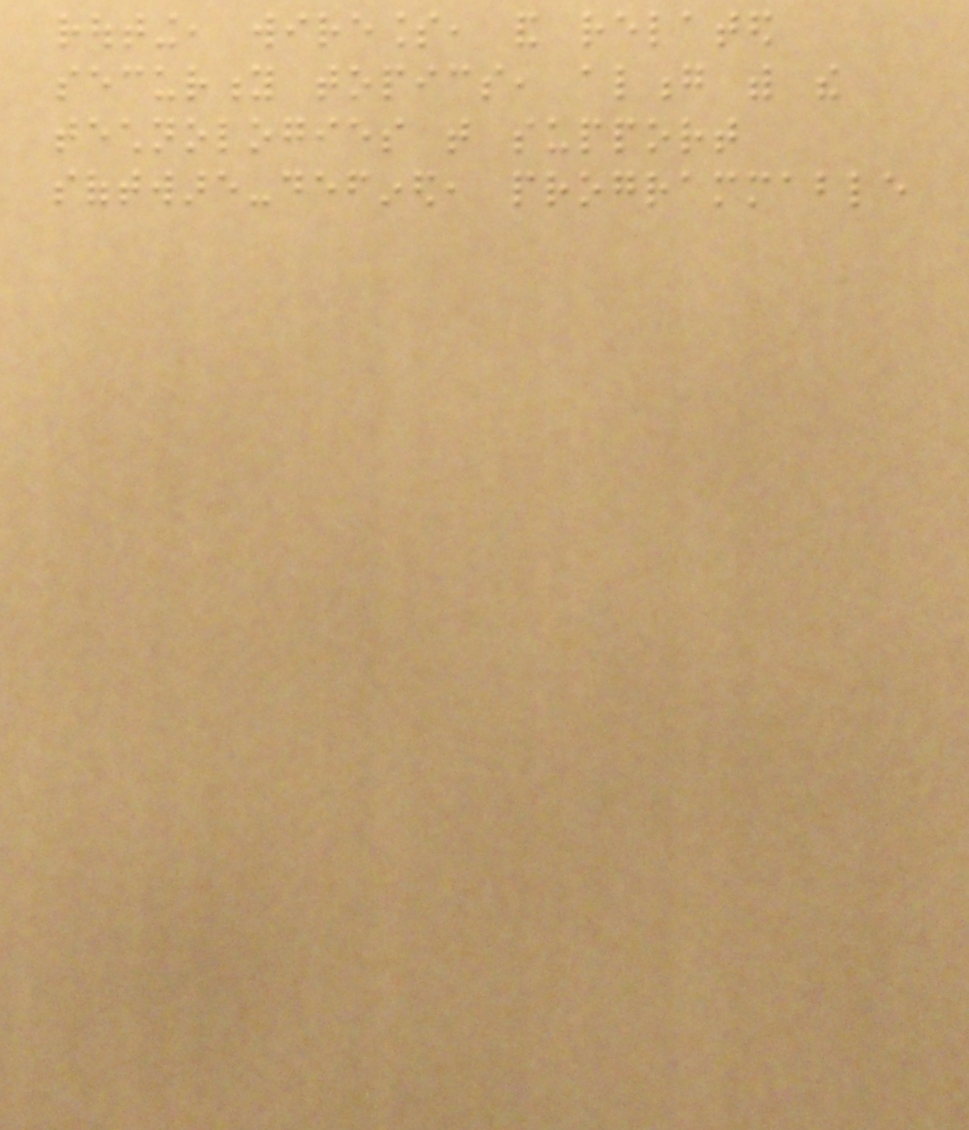routing, wireless, and related
security topics, along with the
technologies that support
software-defined, programmable
